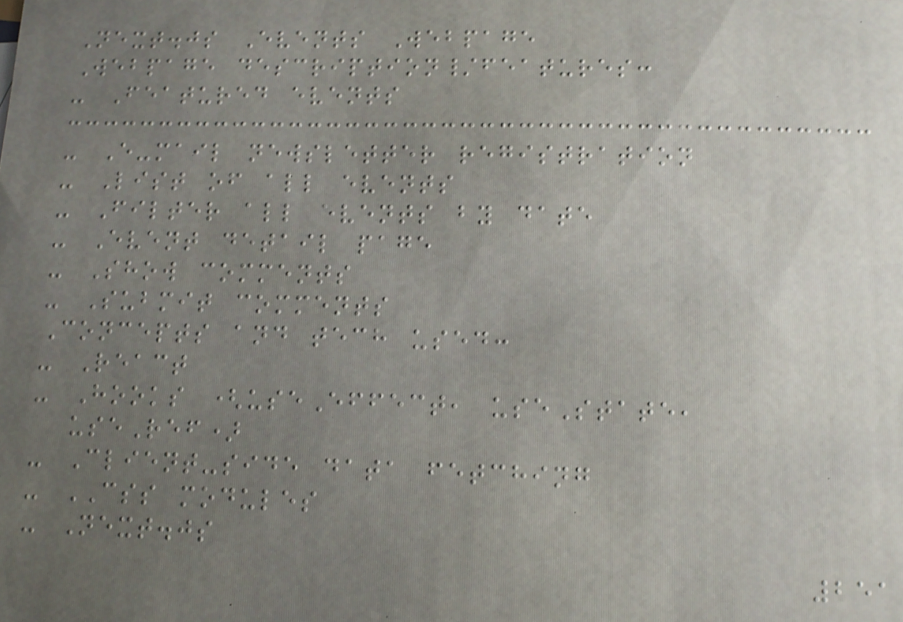Next.js Events Webpage
Webpage description/features:
- Featured events
- E-mail newsletter registration
- List of all events
- Filter all events by date
- Event detail page
- Show comments
- Submit comments
Concepts and tech used:
- React
- Hooks (useEffect, useState,
useRef)
- Client-side data fetching
- CSS modules
- Next.js
251
